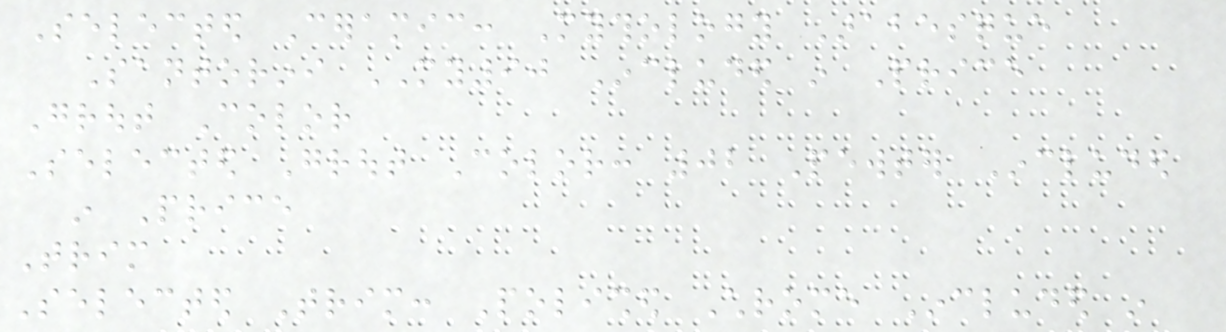Selected Ceramic: Mythology Arabesque
Santorini MY90 Included in Price
Grout Color
Selected Grout Color: 02 Pewter Included
in Price
Trim
Selected Trim: Polished Chrome Included in
